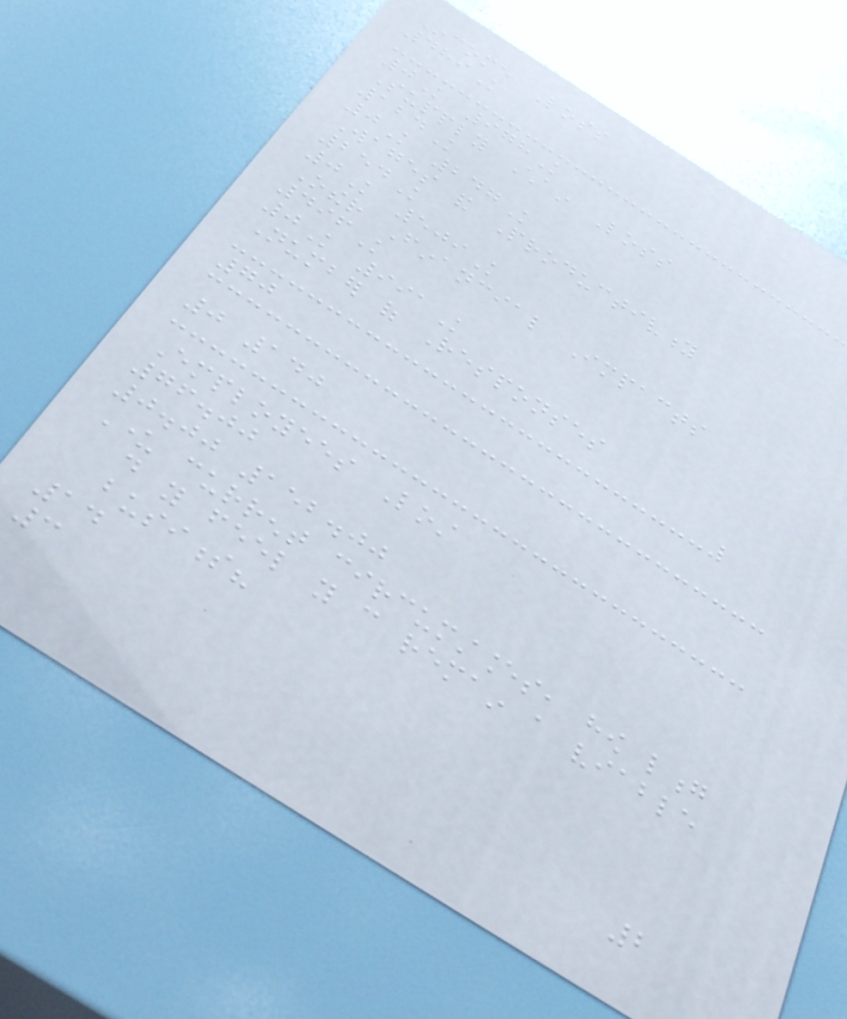Income Loss
489K
0K 978K
Supply Chain Loss
124K
0K 247K
Wages and Productivity
254K
0K 509K
Other Financial Impacts
496K
0K 991K
Number of Responses
70
0 140
Employees Lost
76.00
0.00 152.00
Under current circumstances, how long
do you feel you can remain a viable
business?
14
3
2
